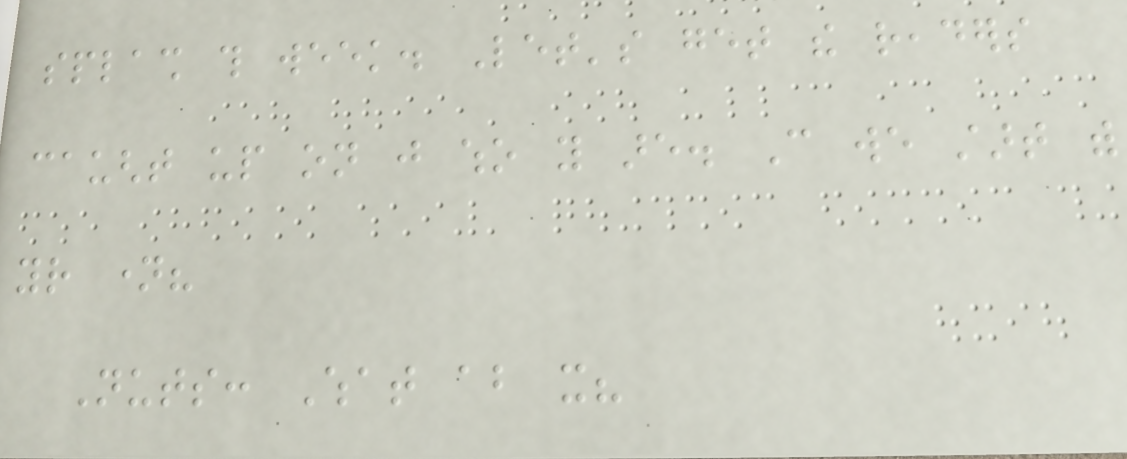splash this week. Let's get the readers
caught up on just who you are. Can we start with
your name?
Nuts: What about it?
